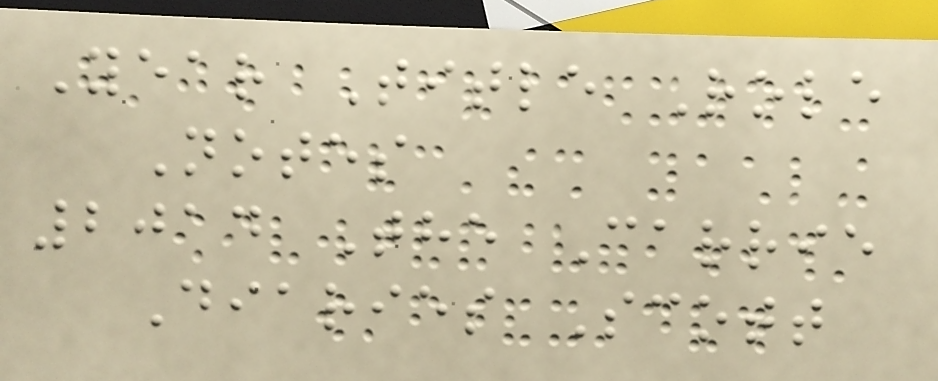Year Title Role
Notes
2014 The Carrie
Diaries Scott
